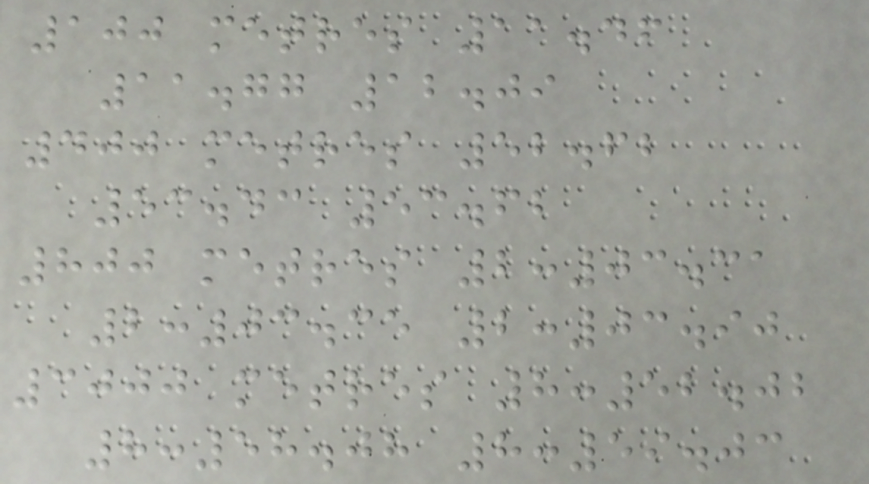100 metres 11.46
11.77 12.09
400 metres 52.62
53.43 53.62
800 metres 2:03.31
2:03.35 2:03.90
3000 metres 8:52.02
8:58.08 8:59.03
